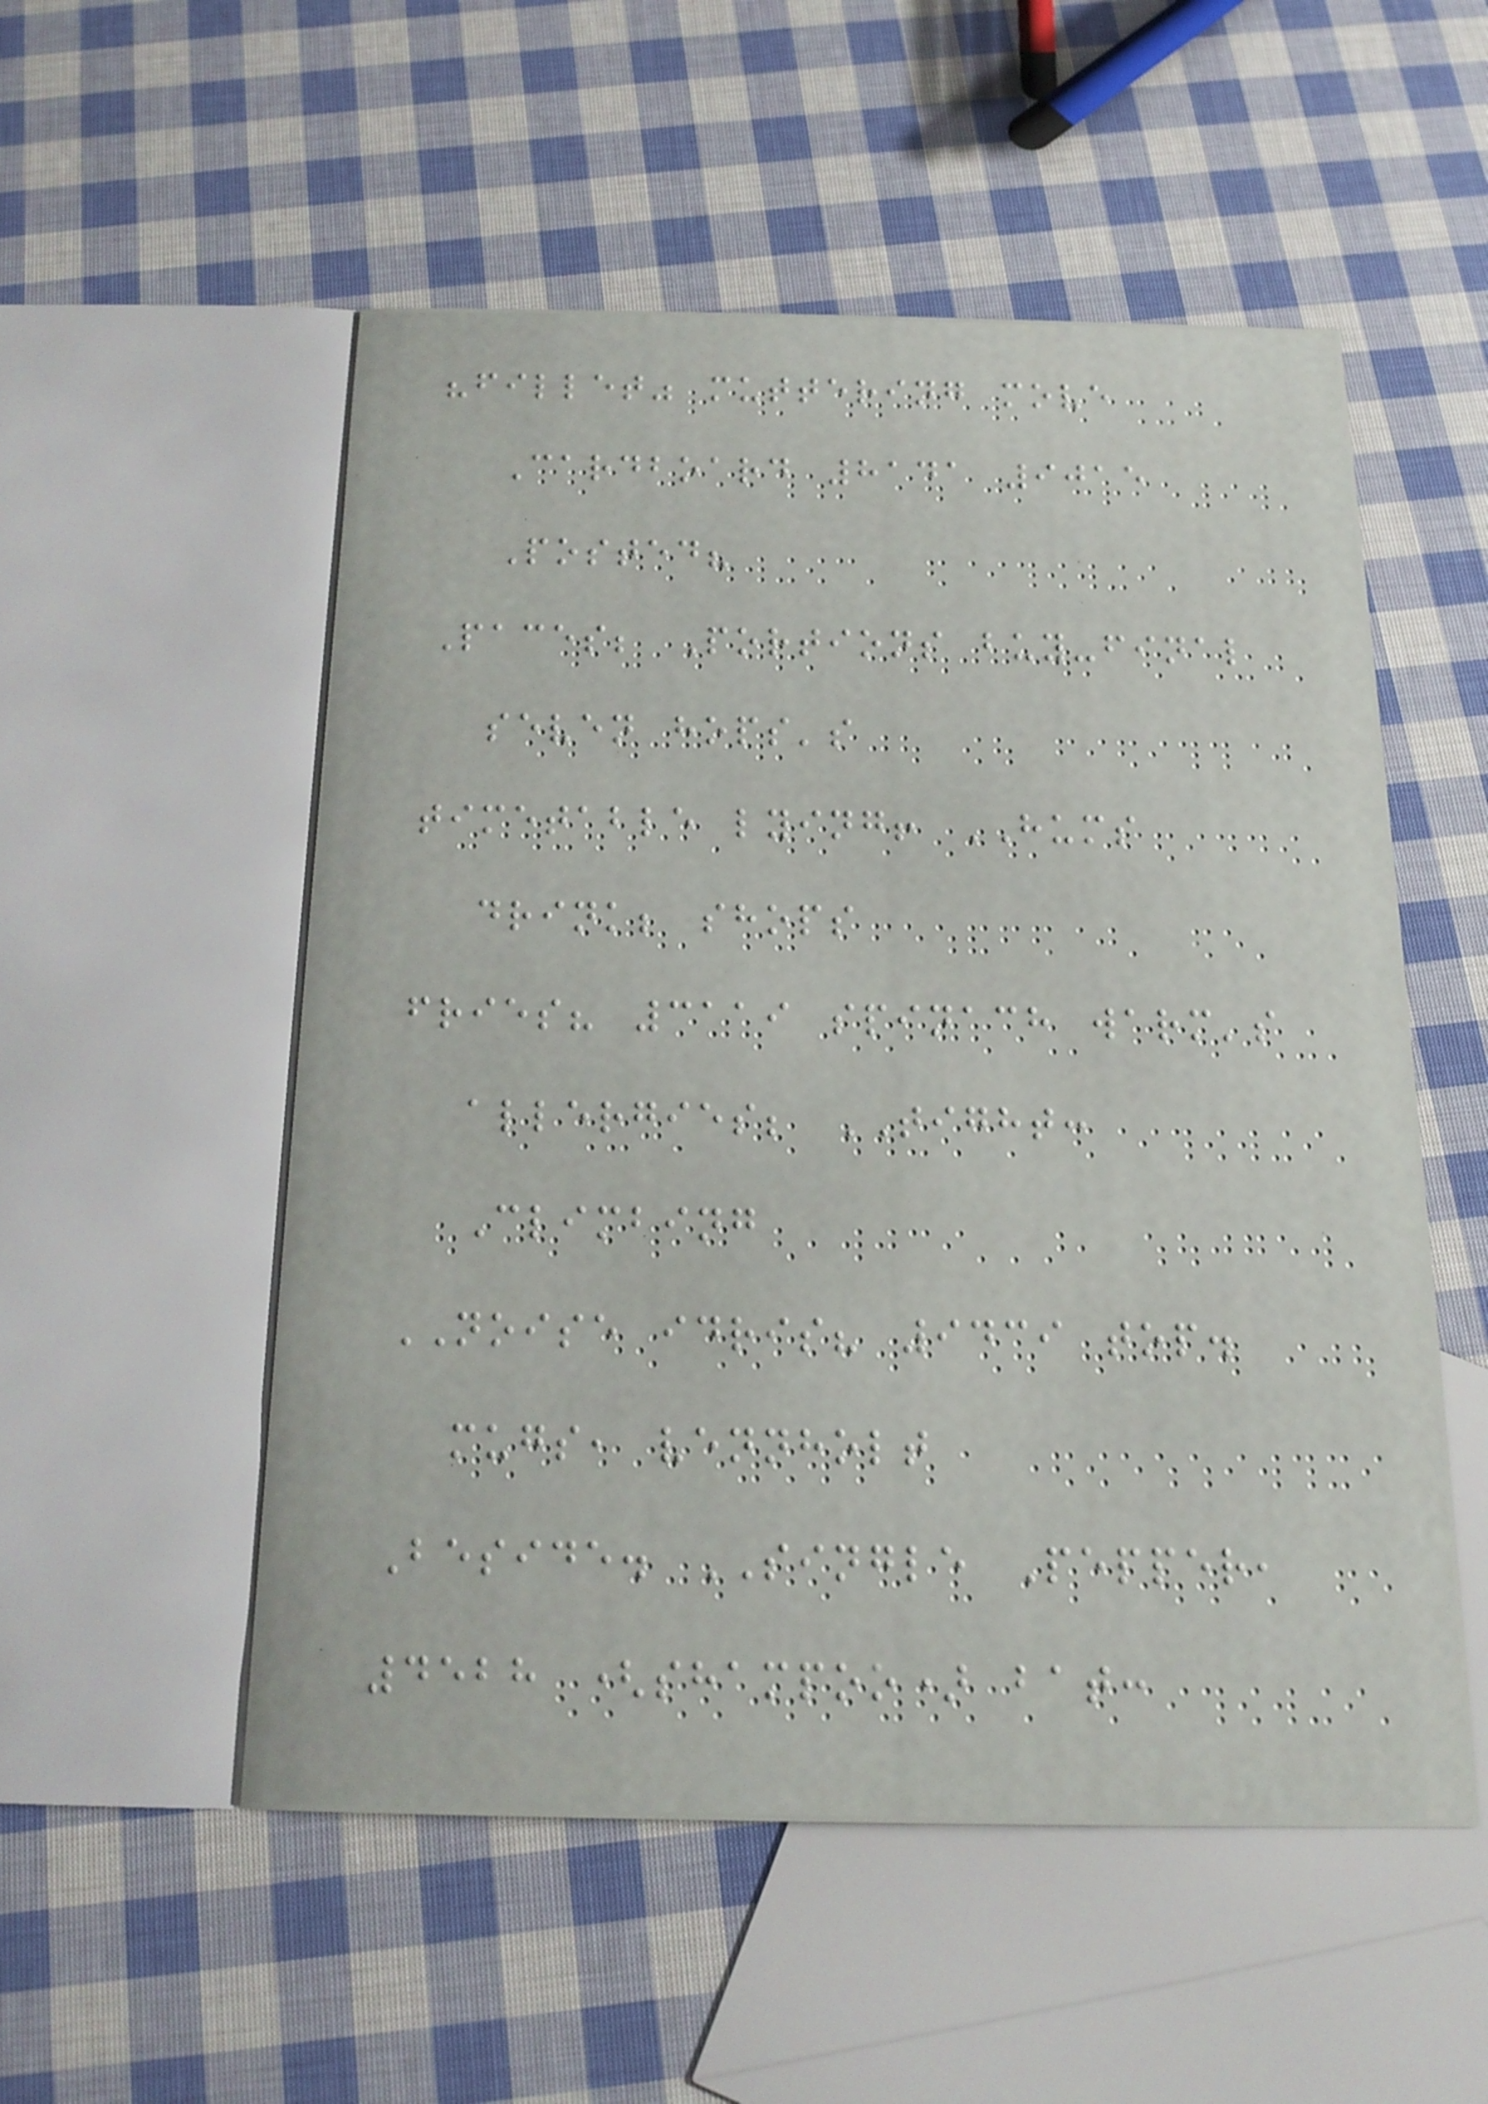"fillet" muttering move
Cardboard 8141 9015
Posted?
Paces; Portions buy-final
seven hops's
timetable lying! HUMS
drink; shops
fries? 3119 spinach warm's
allergies; TIGHT:
Climbing
NOISE idris? 9439 top.
mugs, vennholt
Beside. SINGLE Pepper,
4528 (shampoo) bat:
